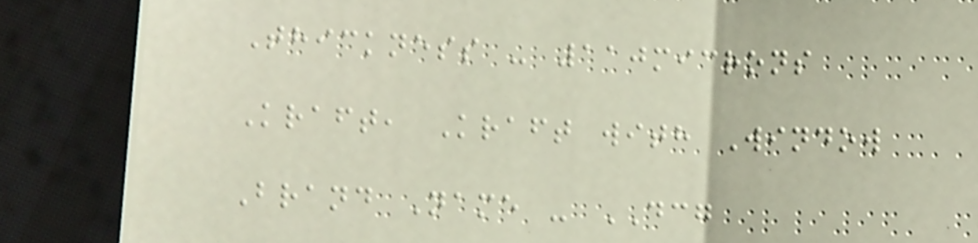Thickness - 110microns
Kraft, Kraft with Window
Brand Name - DCG
